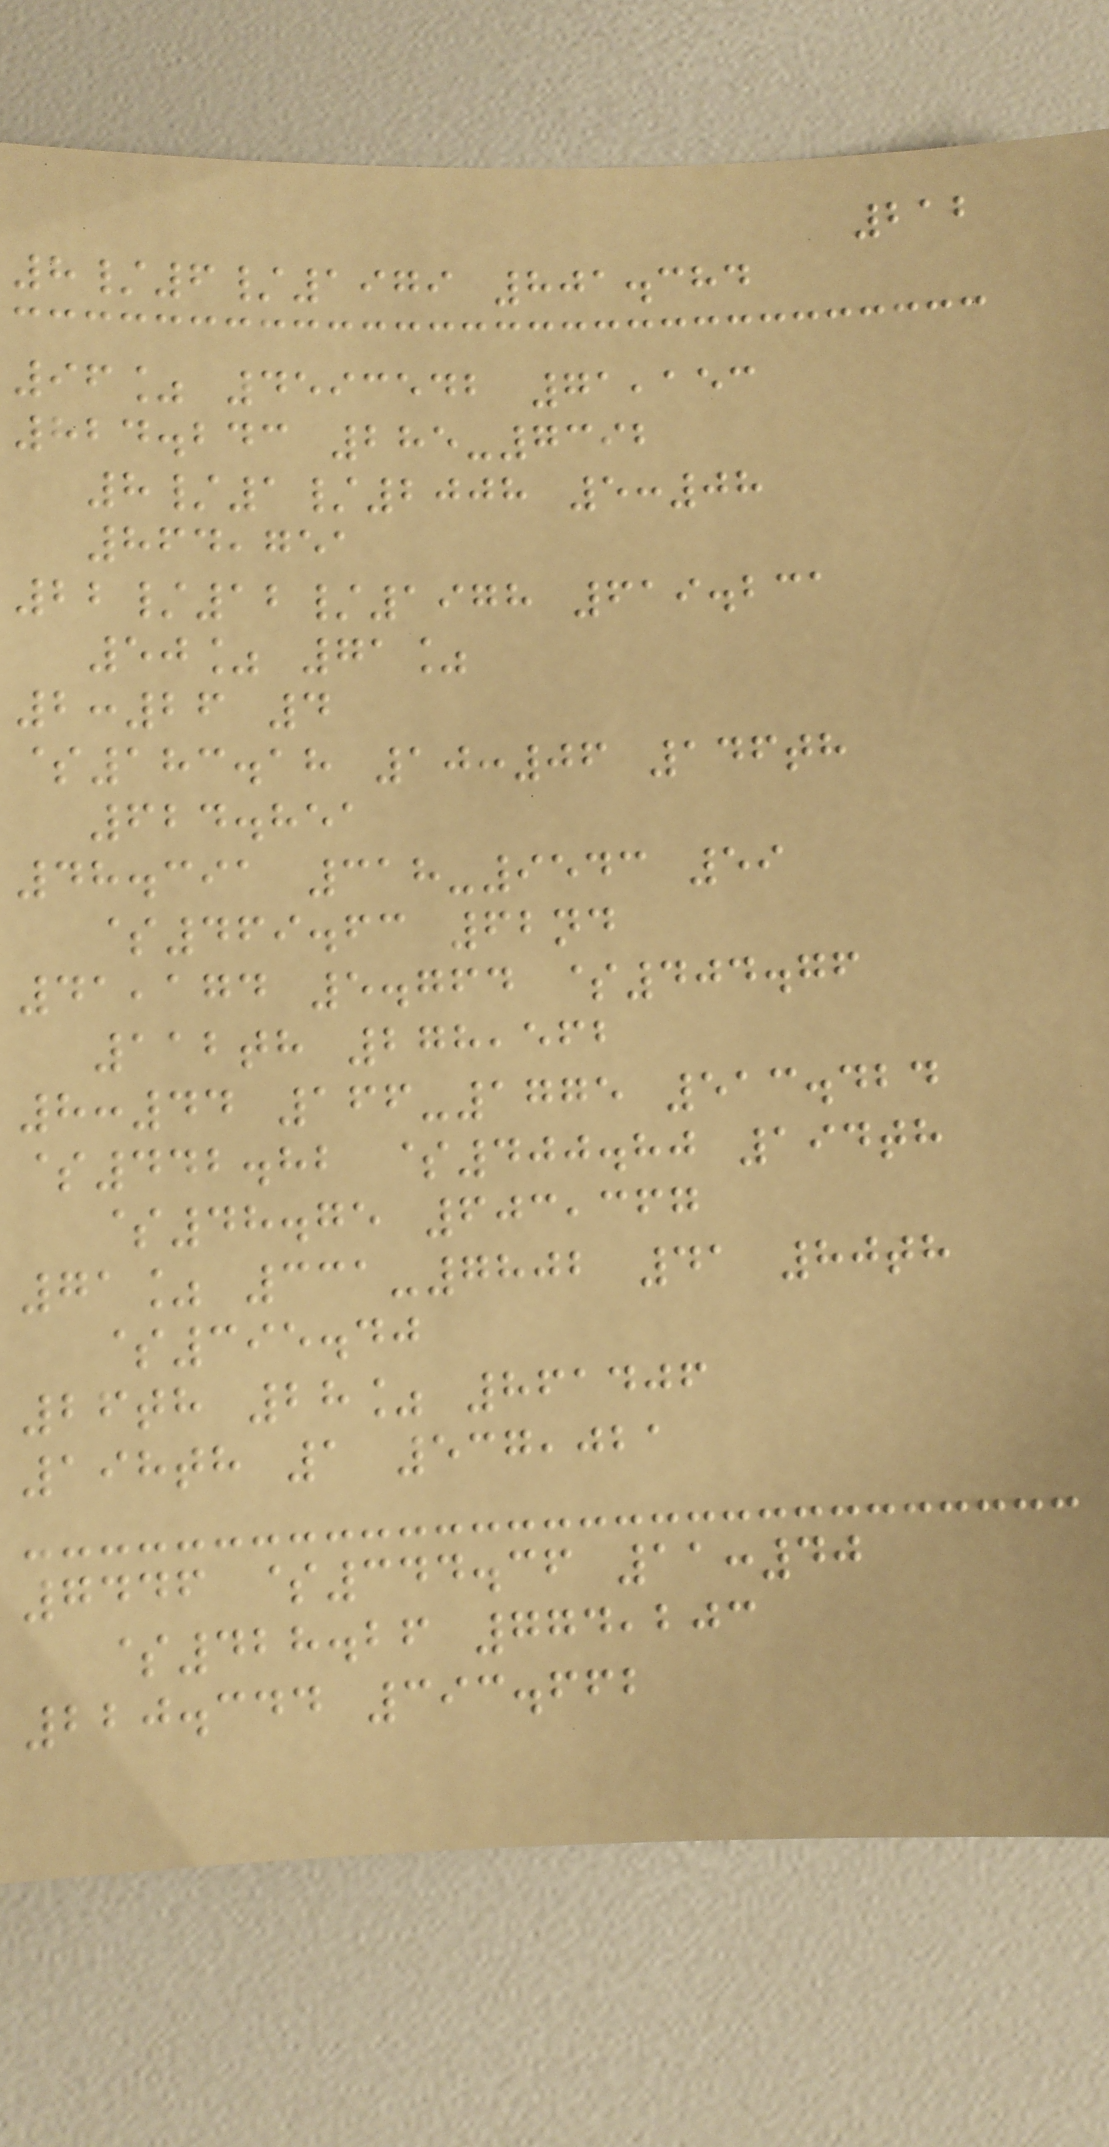212
8/6/1979 801.384
96% 4593542 71,153
824.243 285-7392
8/1/2008 5:08
864,751
22/12/1978 619.231
50% 71%
2:26 4
$183.18 10:06 146th
624.851
48.391 318-9543 59
$469.63 62nd
41,174 5.764 $404.76
112th 278,562
8:44 166-1775 513.424
$442.82 $400.80 194th
$48.75 603,367
71% 331-7802 41 80th
$395.40
26th 28% 861406
198th 1 537,021
7446 $344.36 11:40
$428.26 774,203
220.344 393.662
